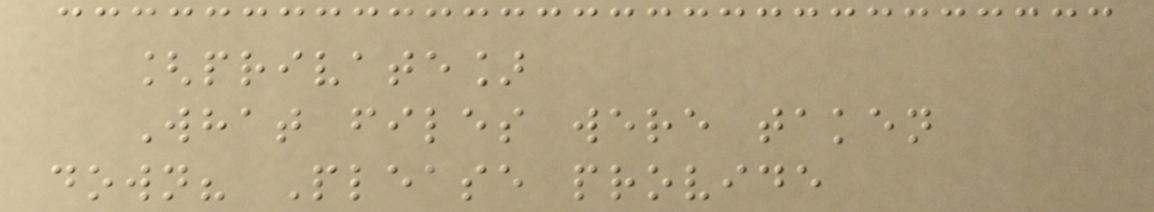[private]
What files were taken
down? Please provide
